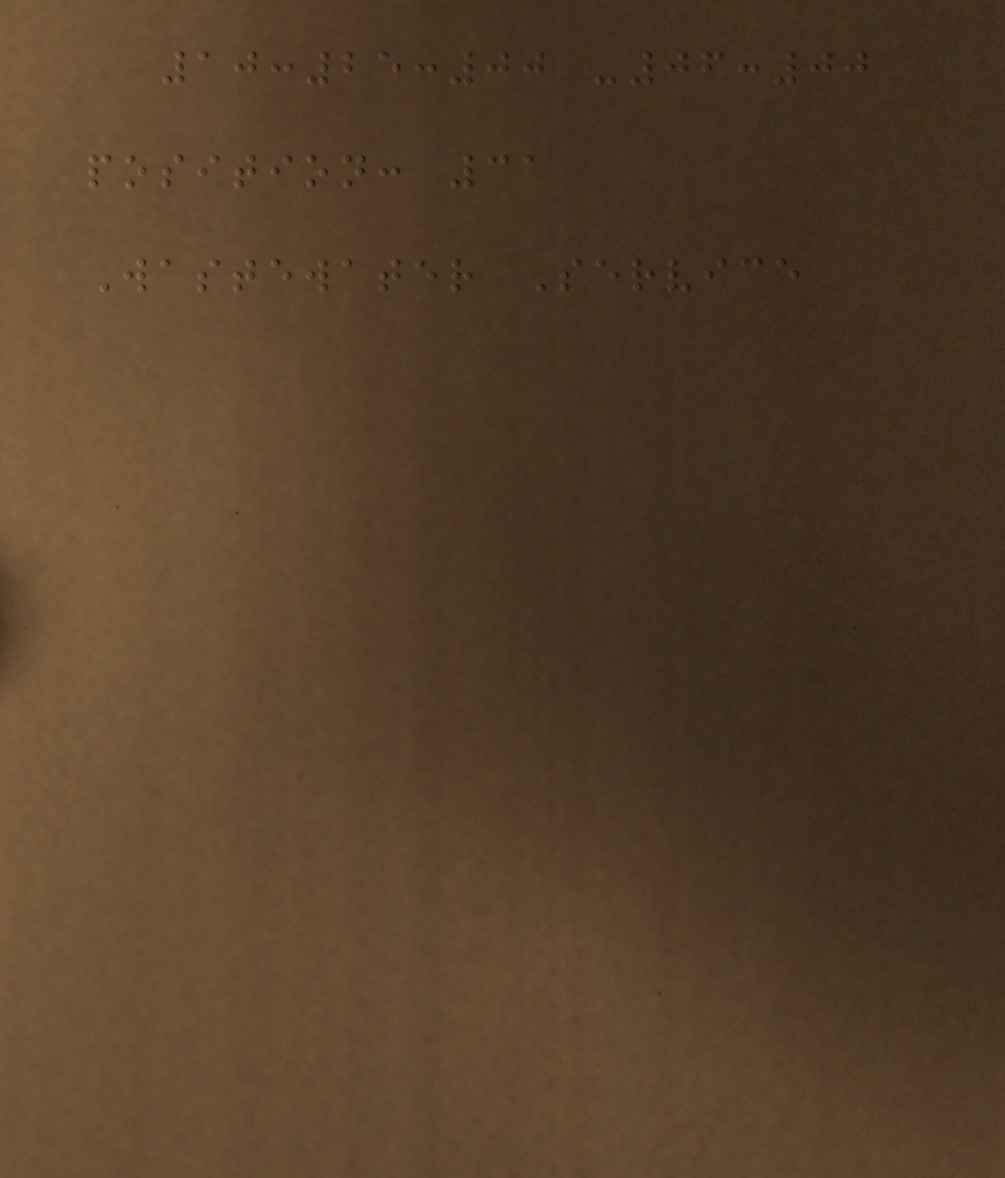10:25:00 -06:00
position: 31
Wastewater Service
